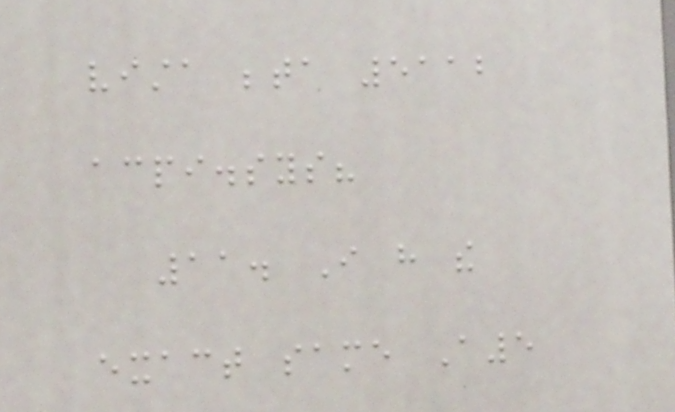vista beta 5112
acpi.sys?
11. I have the
exact same A5
